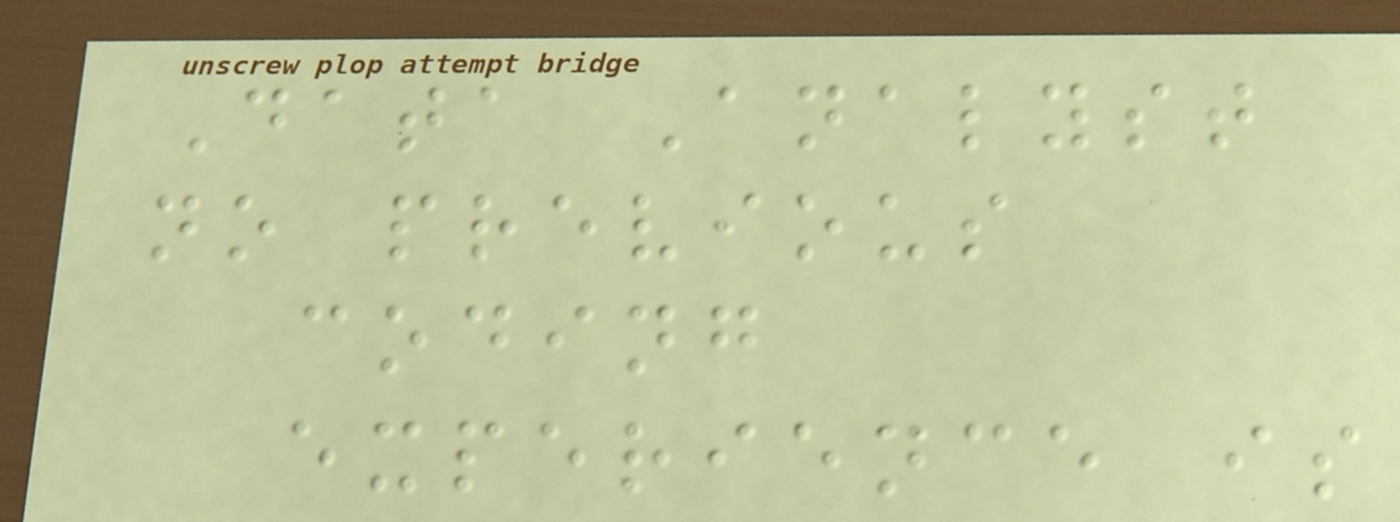Data Analyst
no previous
coding
experience is
